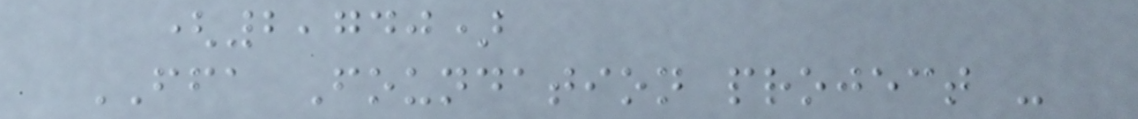(2,740)
FFA Foundation project -
